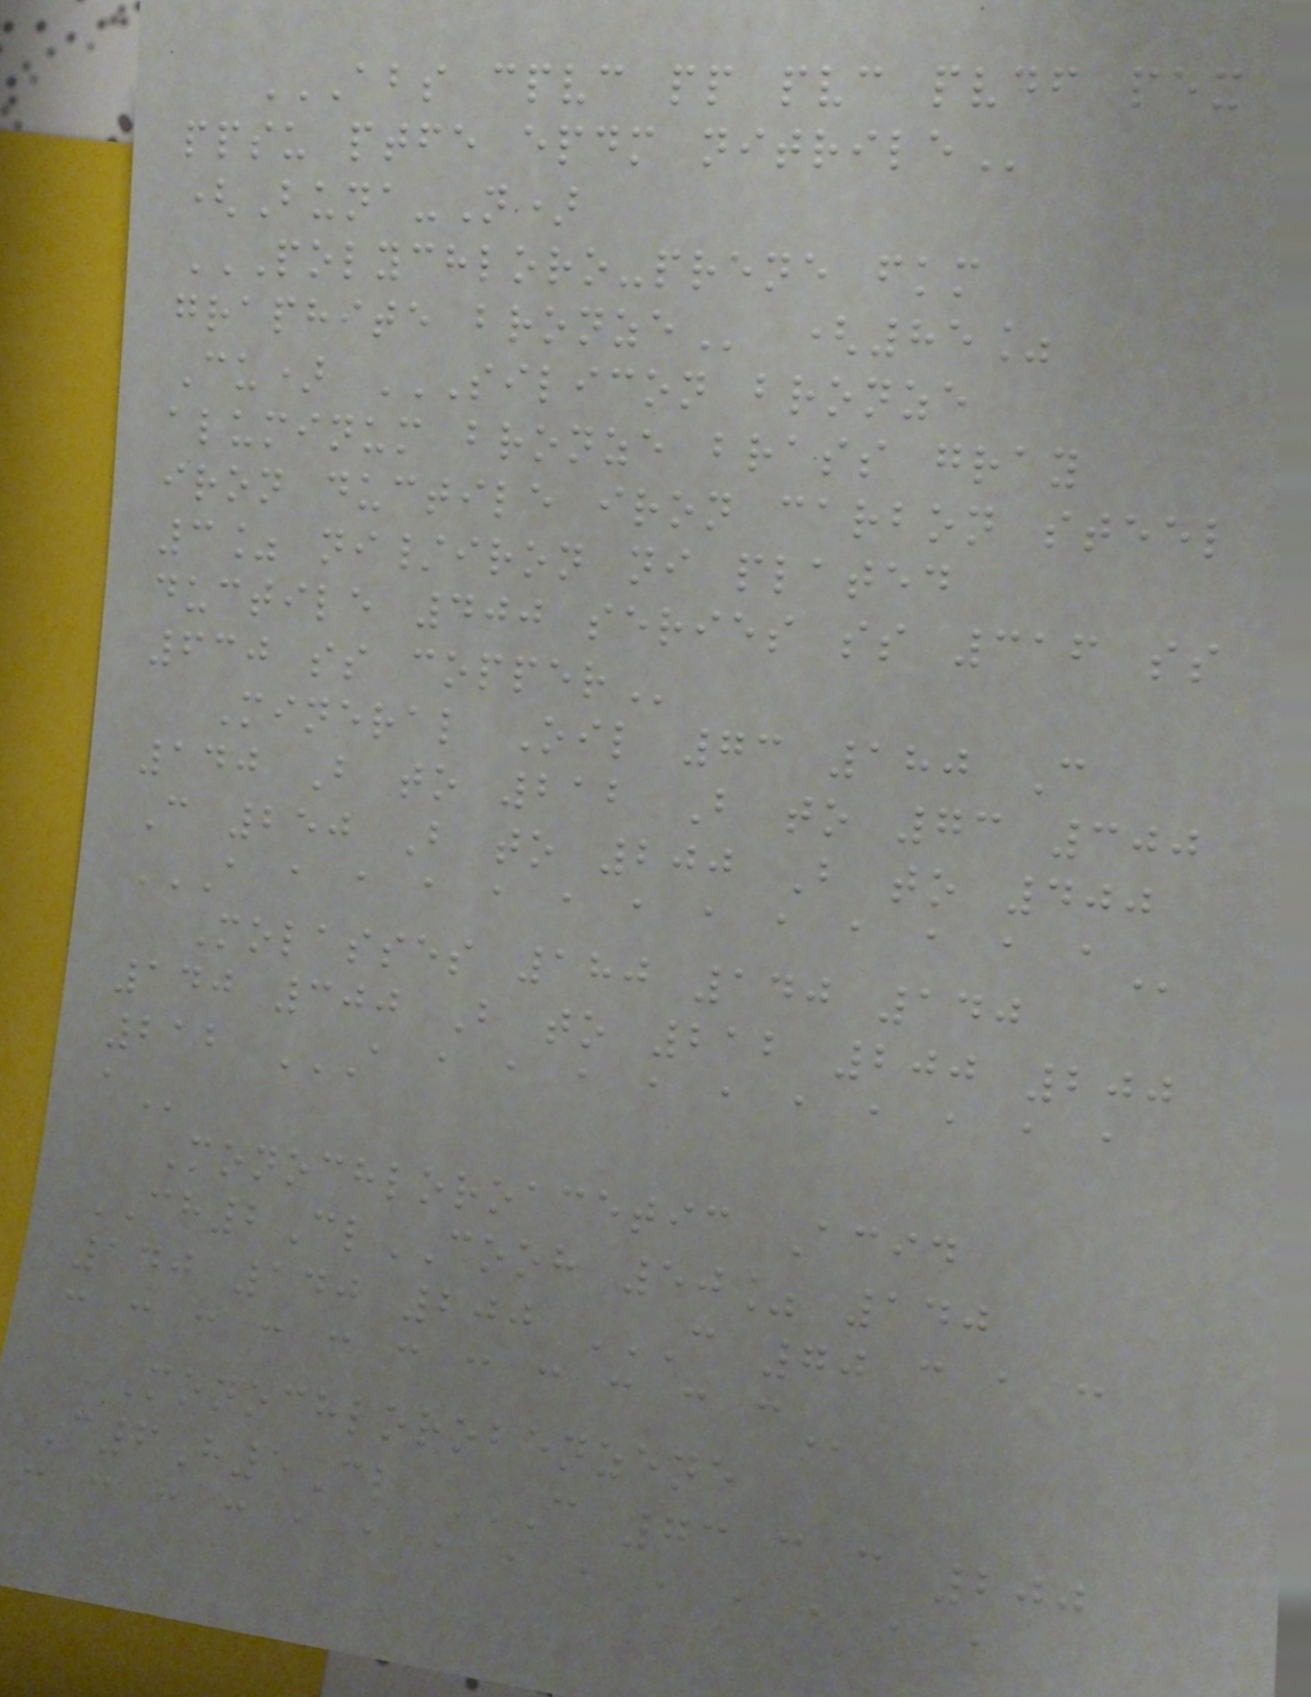ABS CPVC PP PVC PVDF PEX
PPSU PTFE EPDM NITRILE
(Buna-N)
POLYCHLORO-PRENE FKM
GRAPHITE BRONZE (85%
Cu) SILICON BRONZE
ALUMINUM BRONZE BRASS GRAY
IRON DUCTILE IRON CARBON STEEL
3% NI/IRON NI PLATED
DUCTILE 400 SERIES SS 316 SS
630 SS COPPER
Mineral Oil 73 180 C
140 B to 212 B to 73 300
C 250 B to 200 B to 400
A A A A A A A A A A A A A
Molasses 180 140 140
140 300 B to 212 200 200
212 A A A A A A A A A A A
A
Monochloroacetic Acid
CH2ClCOOH 50% 140
140 140 200 C 70 C A C
C C C C C C C C C C C
Monochlorobenzene
C6H5Cl C 73 C C 200
C C C C A A A A A A A A A A
